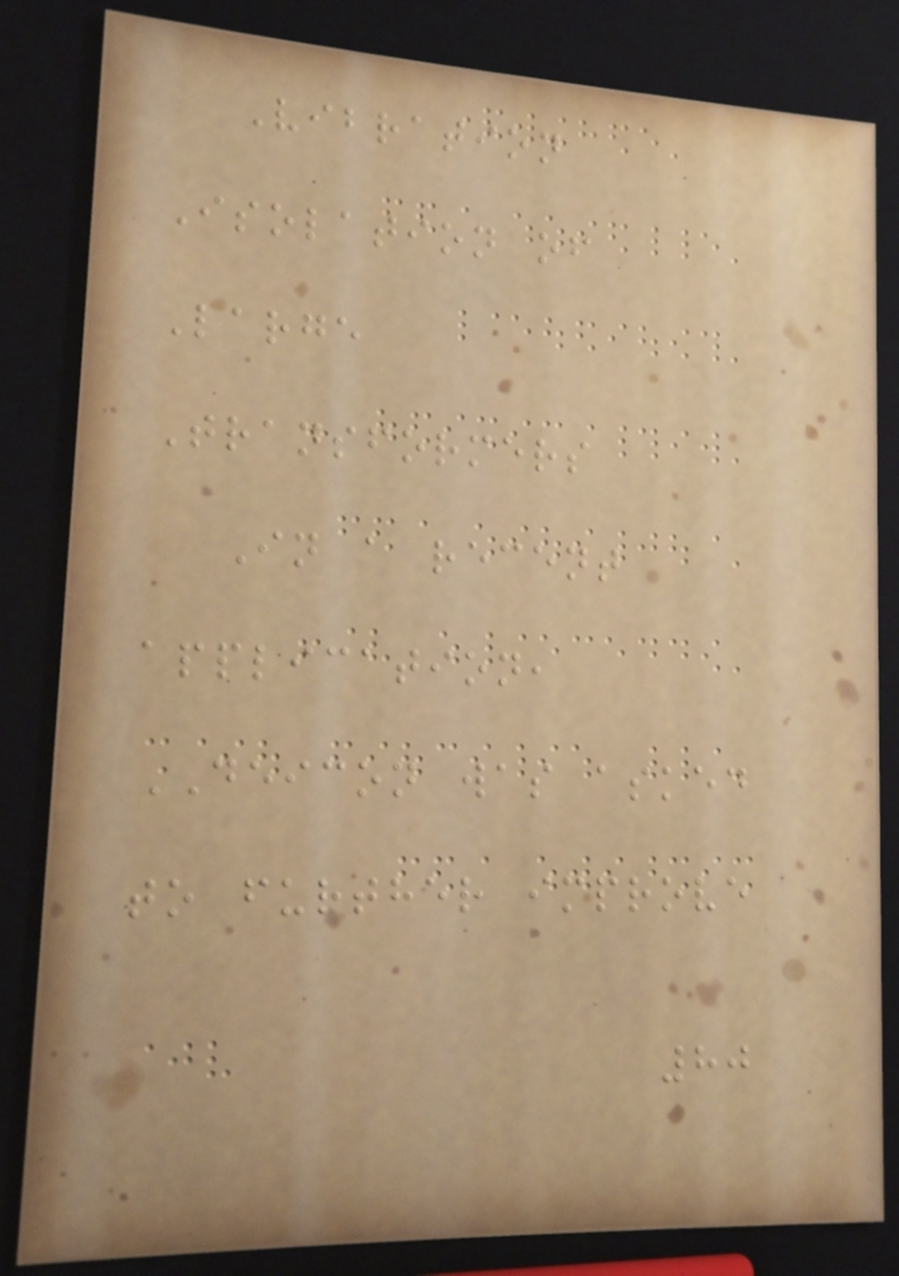Vibration
Isolation of
Large
Transformers
In a recent
application,
DEICON was asked
to further improve
80
